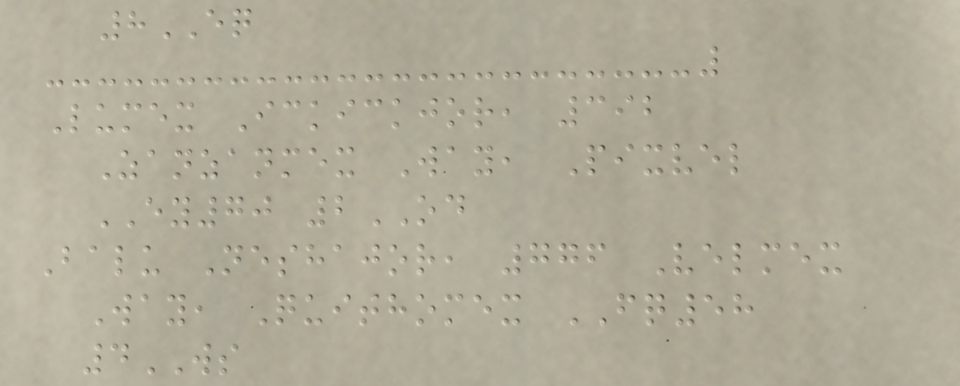8EQ
Lumex Ickickjor, 392
Zanzanmex Way, Pixvel
EY70 2OD
Balu Neshajor, 776 Velmex
Way, Quithomex FQ58
4WS
